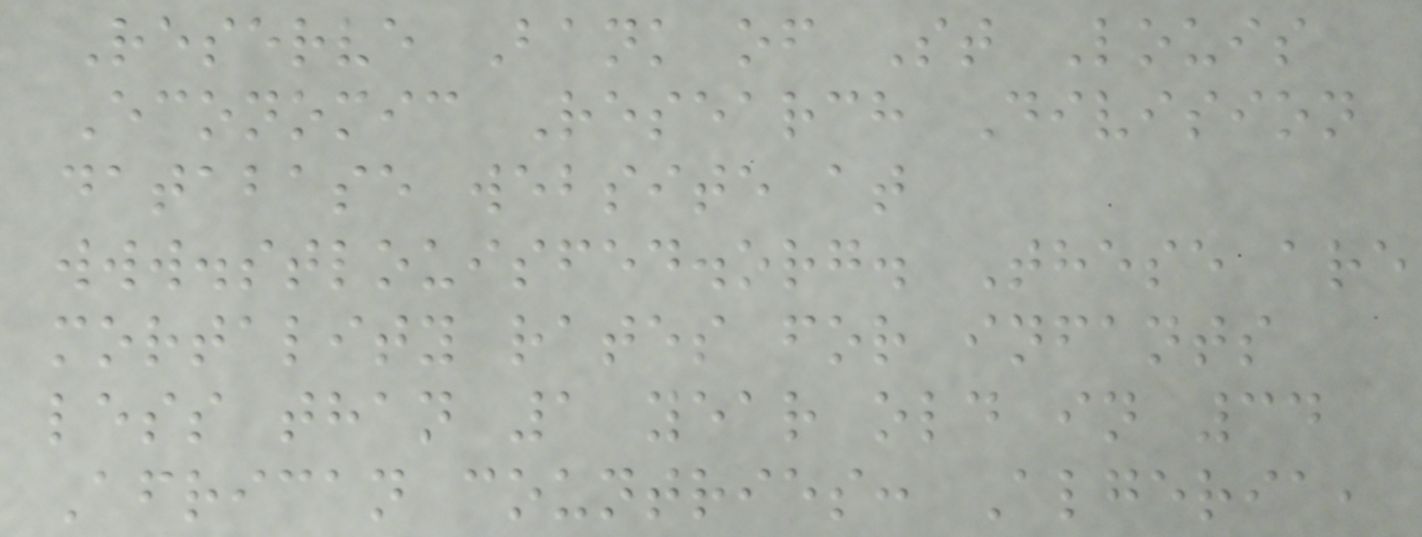Reserve Bank of St Louis
Economic Research Division
database website at
www.stlouisfed.org. These are
mortality rates for infants
less than 1 year old in 34
African countries: Algeria,
